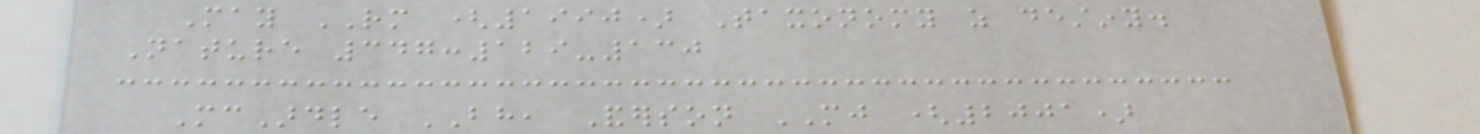May RM (1990) Taxonomy as destiny.
Nature 347:129-130
McArdle BH, Anderson MJ (2001)
